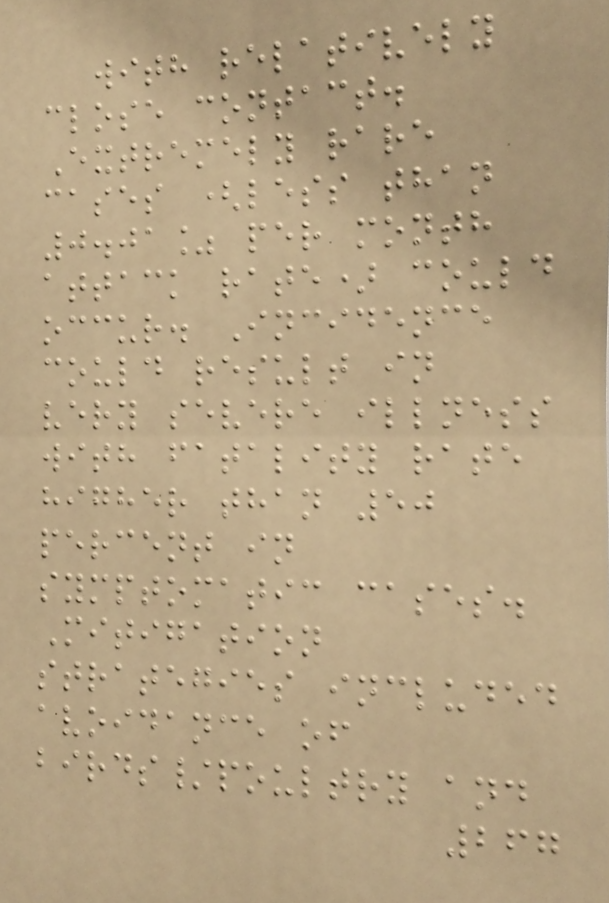with relatively
close contact.
Extremely rare
cases (less than
0.01% per month
attack rate) could
occur. Incidence
could result in
very severe illness
with fatality rate
higher than 50
percent in
symptomatic cases.
Mitigation
strategies included
avoidance of
birds/poultry and
267
